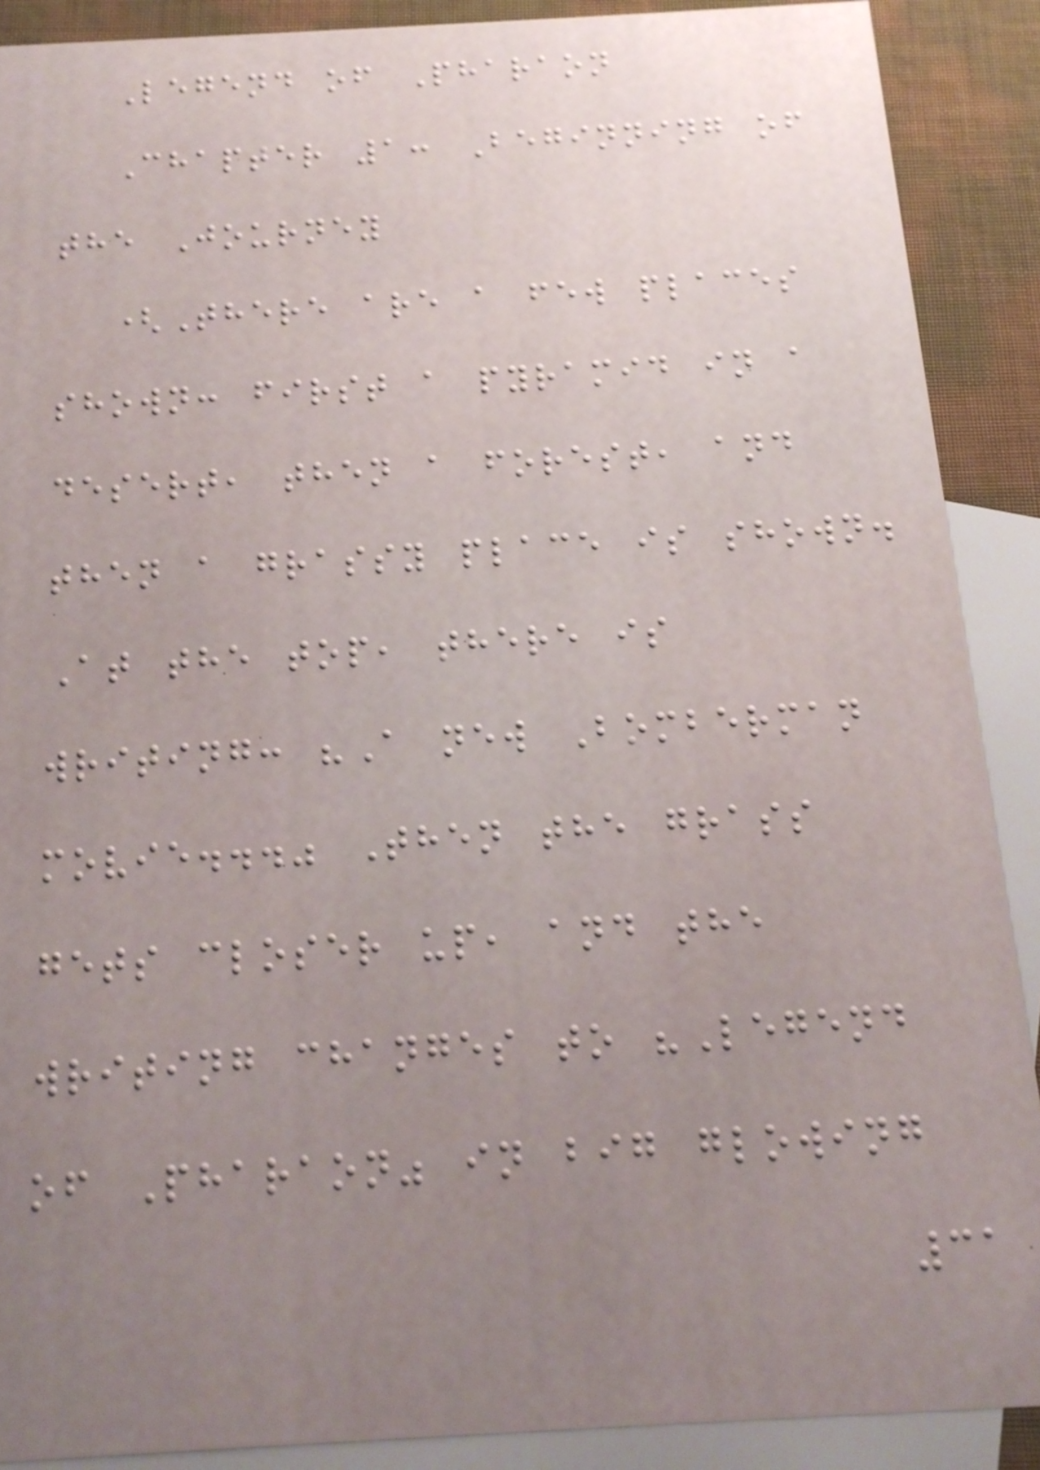Legend of Pharaon
Chapter 1: Beginning of
the Journey
(There are a few places
shown: first a pyramid in a
desert, then a forest, and
then a grassy place is shown.
At the top, there is
writing: "A new Bomberman
movie..." Then the grass
gets closer up, and the
writing changes to "Legend
of Pharaon" in big glowing
31
